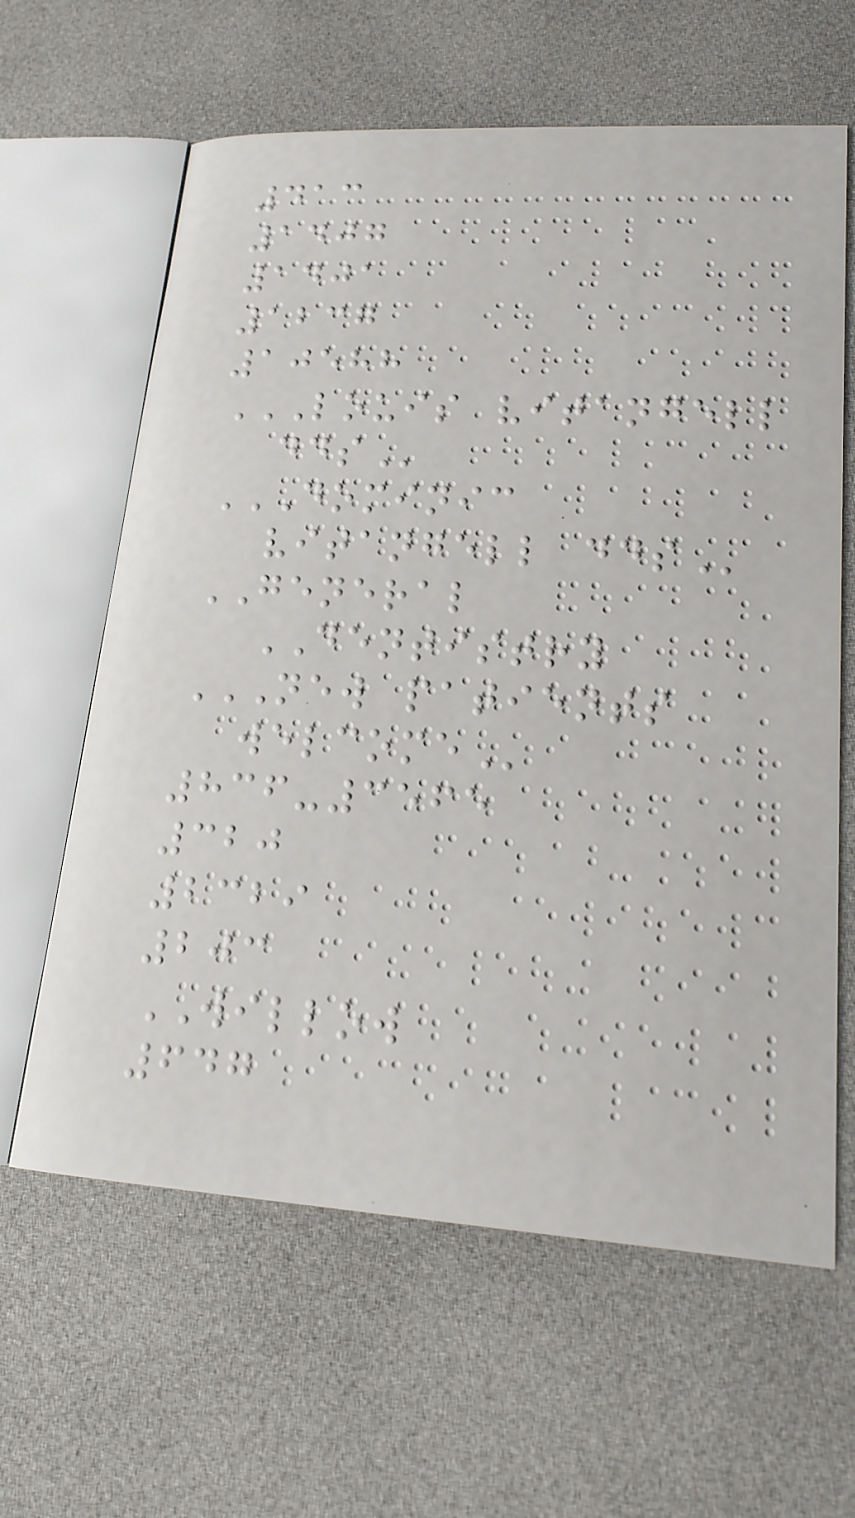413
1407
1401
1237
10588
LOUIS VITANGELL
DDS
DOMINIC
VITANGELL DDS
GENERAL
DENTISTRY
NEW PATIENTS
WELCOME
836-3565
320
2329
203
WILLOW
647
